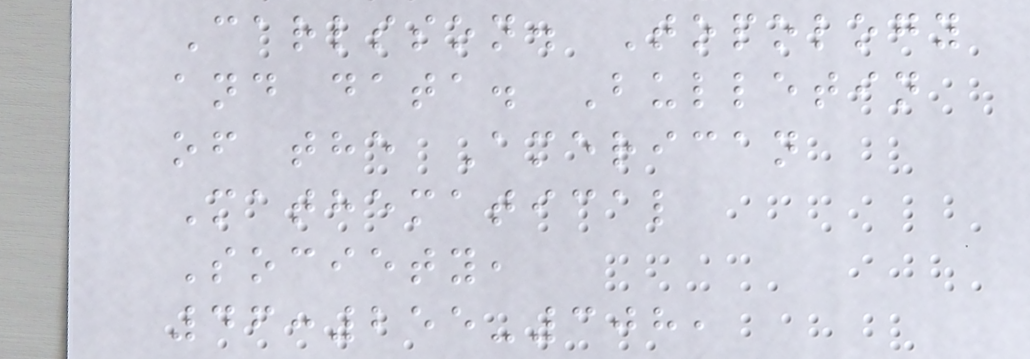Carlsson. Topology
and data. Bulletin
of the American
Mathematical
Society,
46:255-308,
